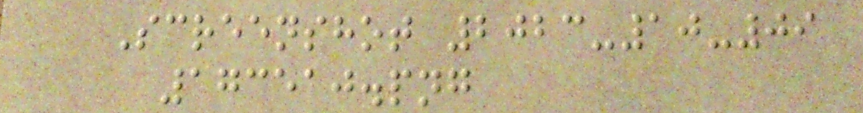Screenshot 2023-10-09
173510.png
